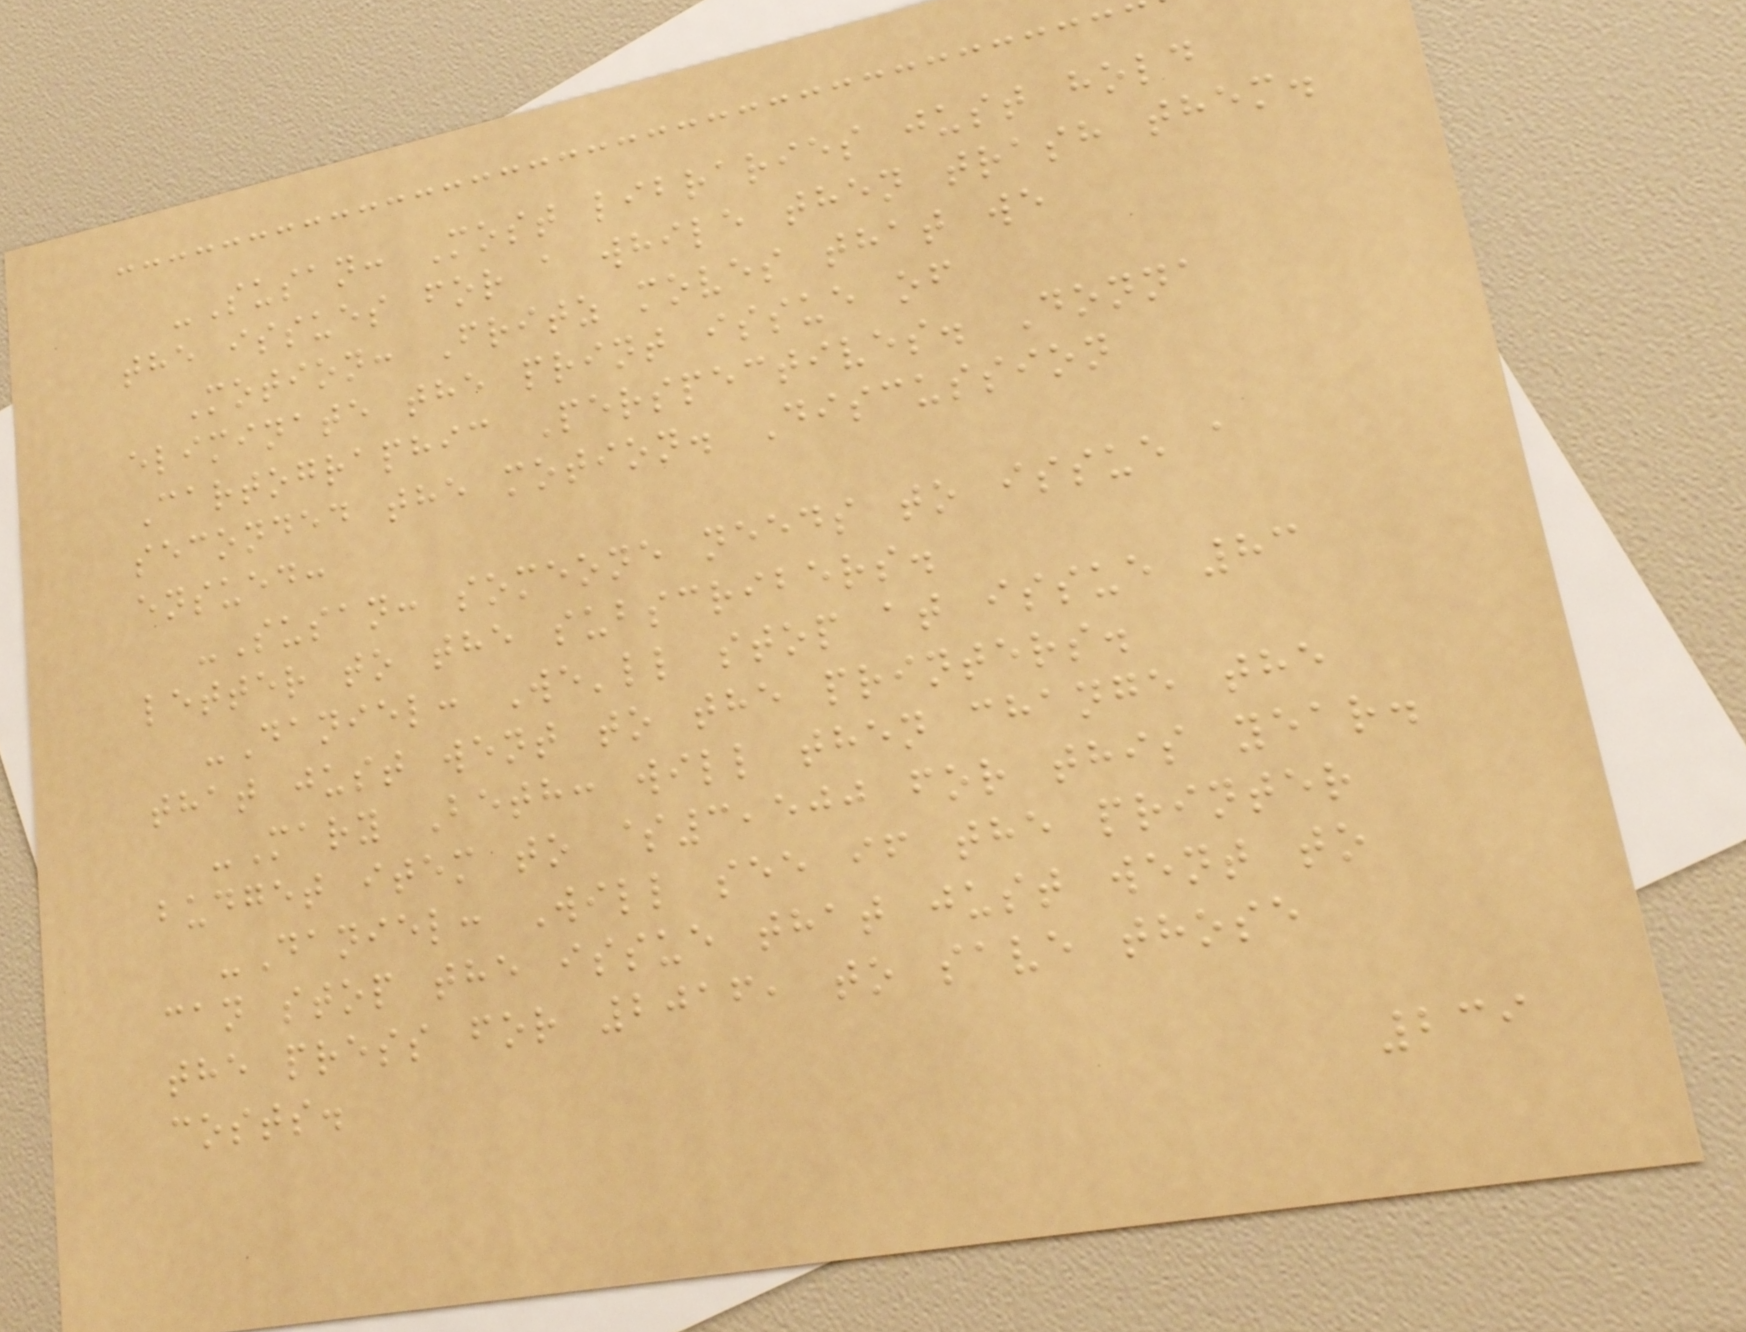-Susan: Most libraries just hold
the issues for a while then trash them.
Motion: Fritz moves that we
eliminate the print issue of
Cartographic Perspectives. Donna
seconded the motion. Discussion
ensued:
-Susan: someone needs to issue a
letter to the subscribers.
-Daniel: We'll stop at issue 83
that just went to the printers.
-Mary Beth: will then change the
budget item to $3,500 for this year.
-Daniel: Will see if the printer
can stop the issue that just went to
the press for 2016, to save those
costs.
239
